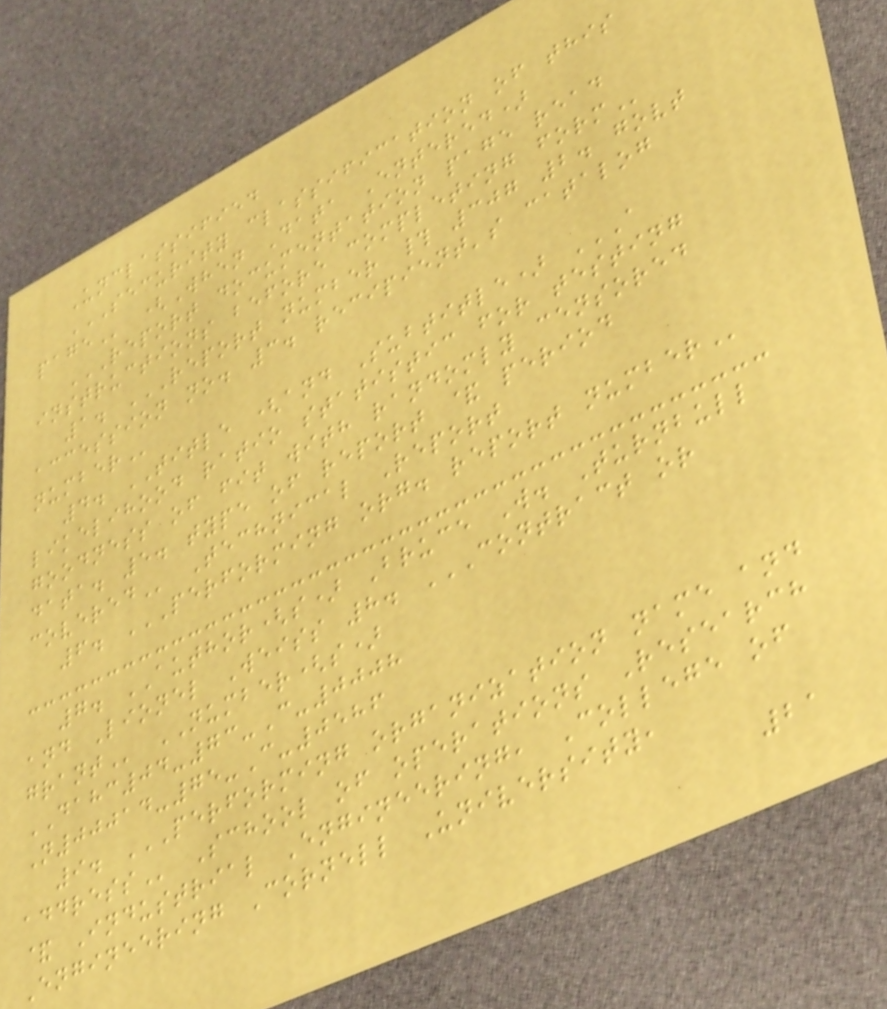Unclassified
SECURITY CLASSIFICATION OF THIS
PAGE (When Data Entered)
REPORT DOCUMENTATION PAGE READ
INSTRUCTIONS BEFORE COMPLETING FORM
1. REPORT NUMBER # 307 2. GOVT
ACCESSION NO. 3. RECIPIENT'S CATALOG
NUMBER
4. TITLE (and Subtitle) A
LIKELIHOOD RATIO STATISTIC FOR TESTING
GOODNESS OF FIT WITH RANDOMLY CENSORED
DATA. 5. TYPE OF REPORT & PERIOD
COVERED Technical Report
6. PERFORMING ORG. REPORT NUMBER
7. AUTHOR(s) Bruce W. Turnbull
and Lionel Weiss 8. CONTRACT OR
GRANT NUMBER(s)
DAHC04-73-C-0008
N00014-75-C-0586
9. PERFORMING ORGANIZATION NAME AND
ADDRESS School of operations Research
& Industrial Engineering, College of
Engineering Cornell University,
21
